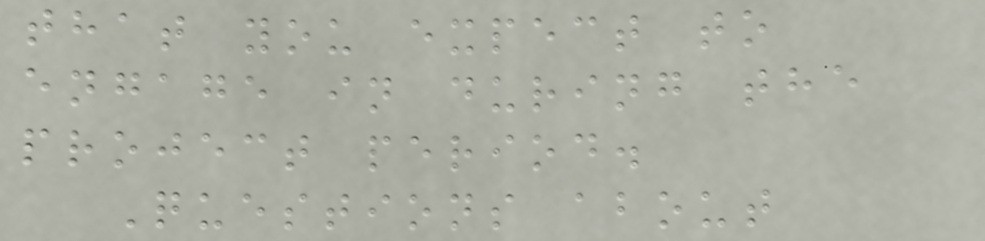that you expect to
engage in during the
project period.
Questions about
